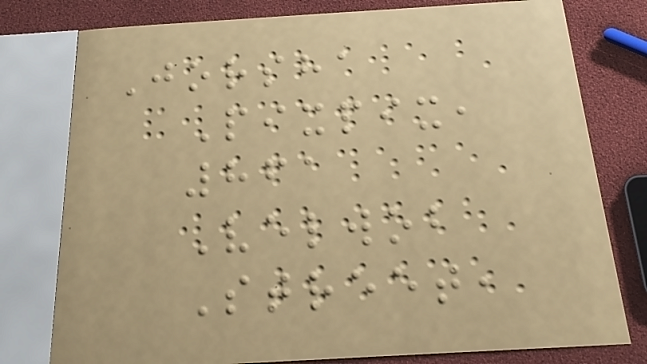Jorsha
Pixpix,
861
Velwob
Street,
